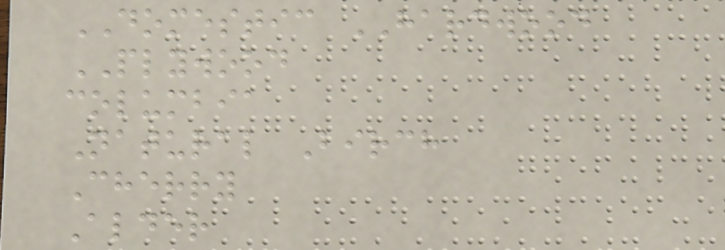DOMESTIC HARDWOOD
PLYWOOD
columbia
Natural Birch
Cherry
Alder
